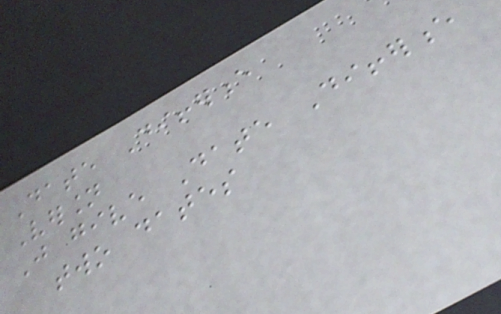Date Difference
Version
Just give Date Difference
two dates
